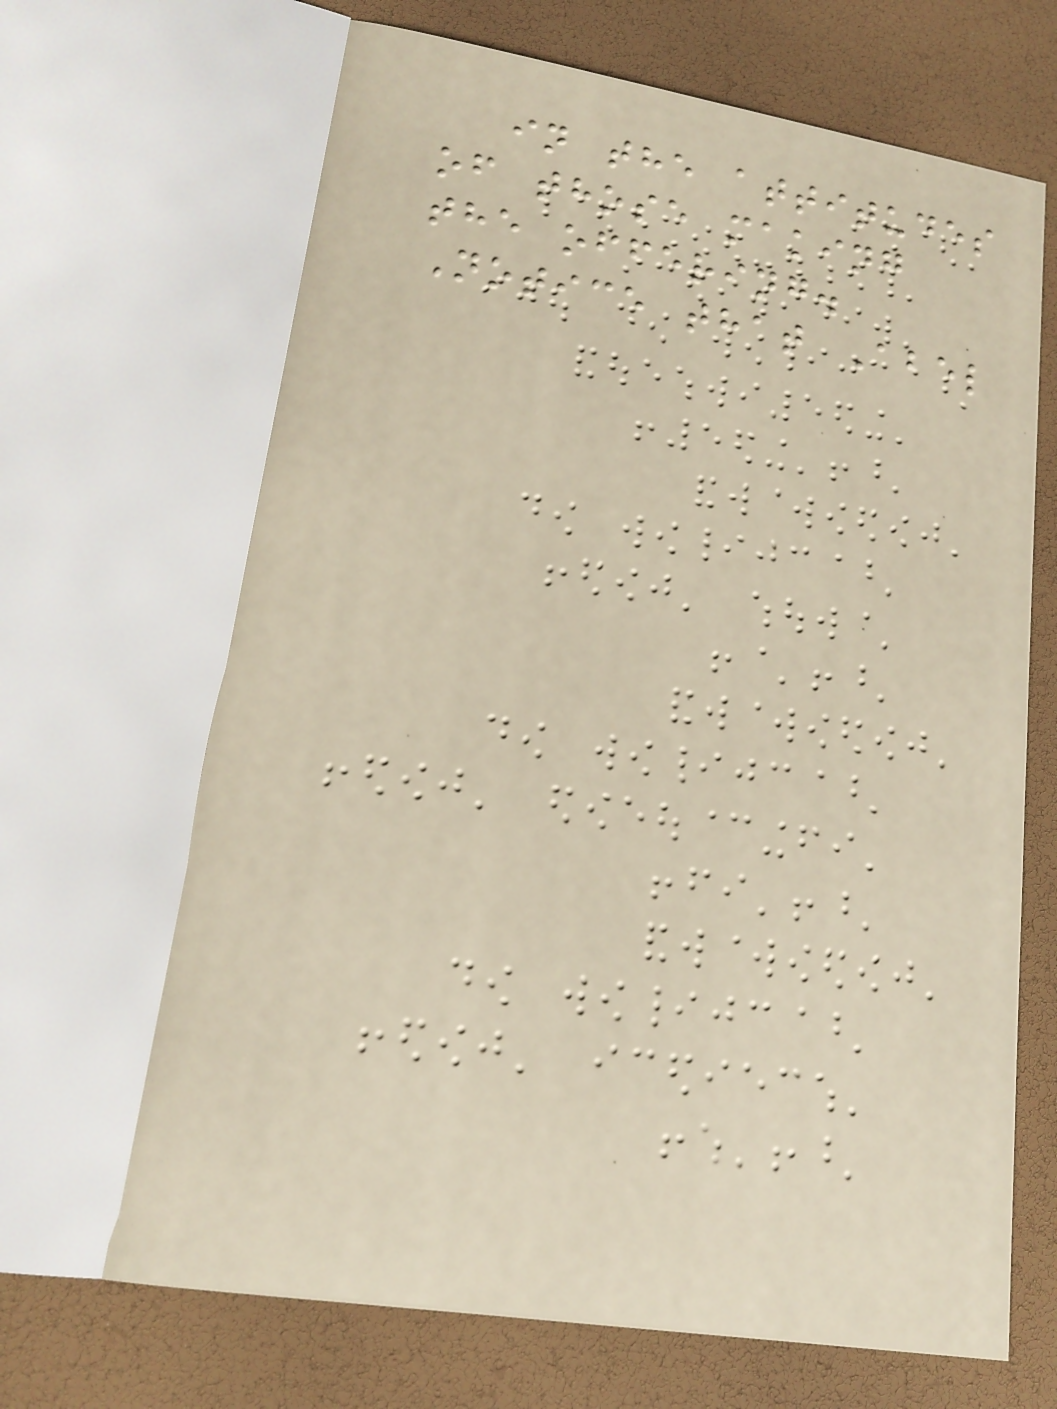in the attitudes
of those making
the offering.
Notice that Abel
